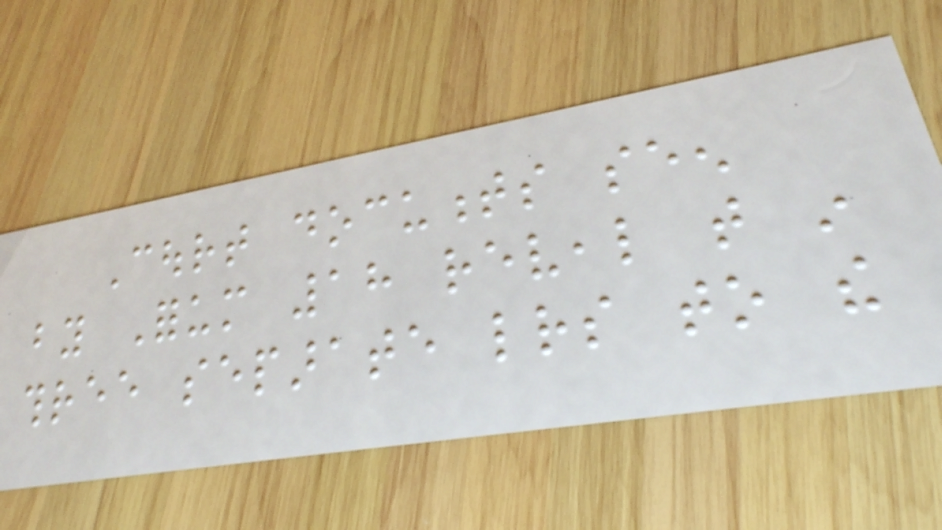Court documents seen
by Forum 18 reveal that in
three separate letters to the
